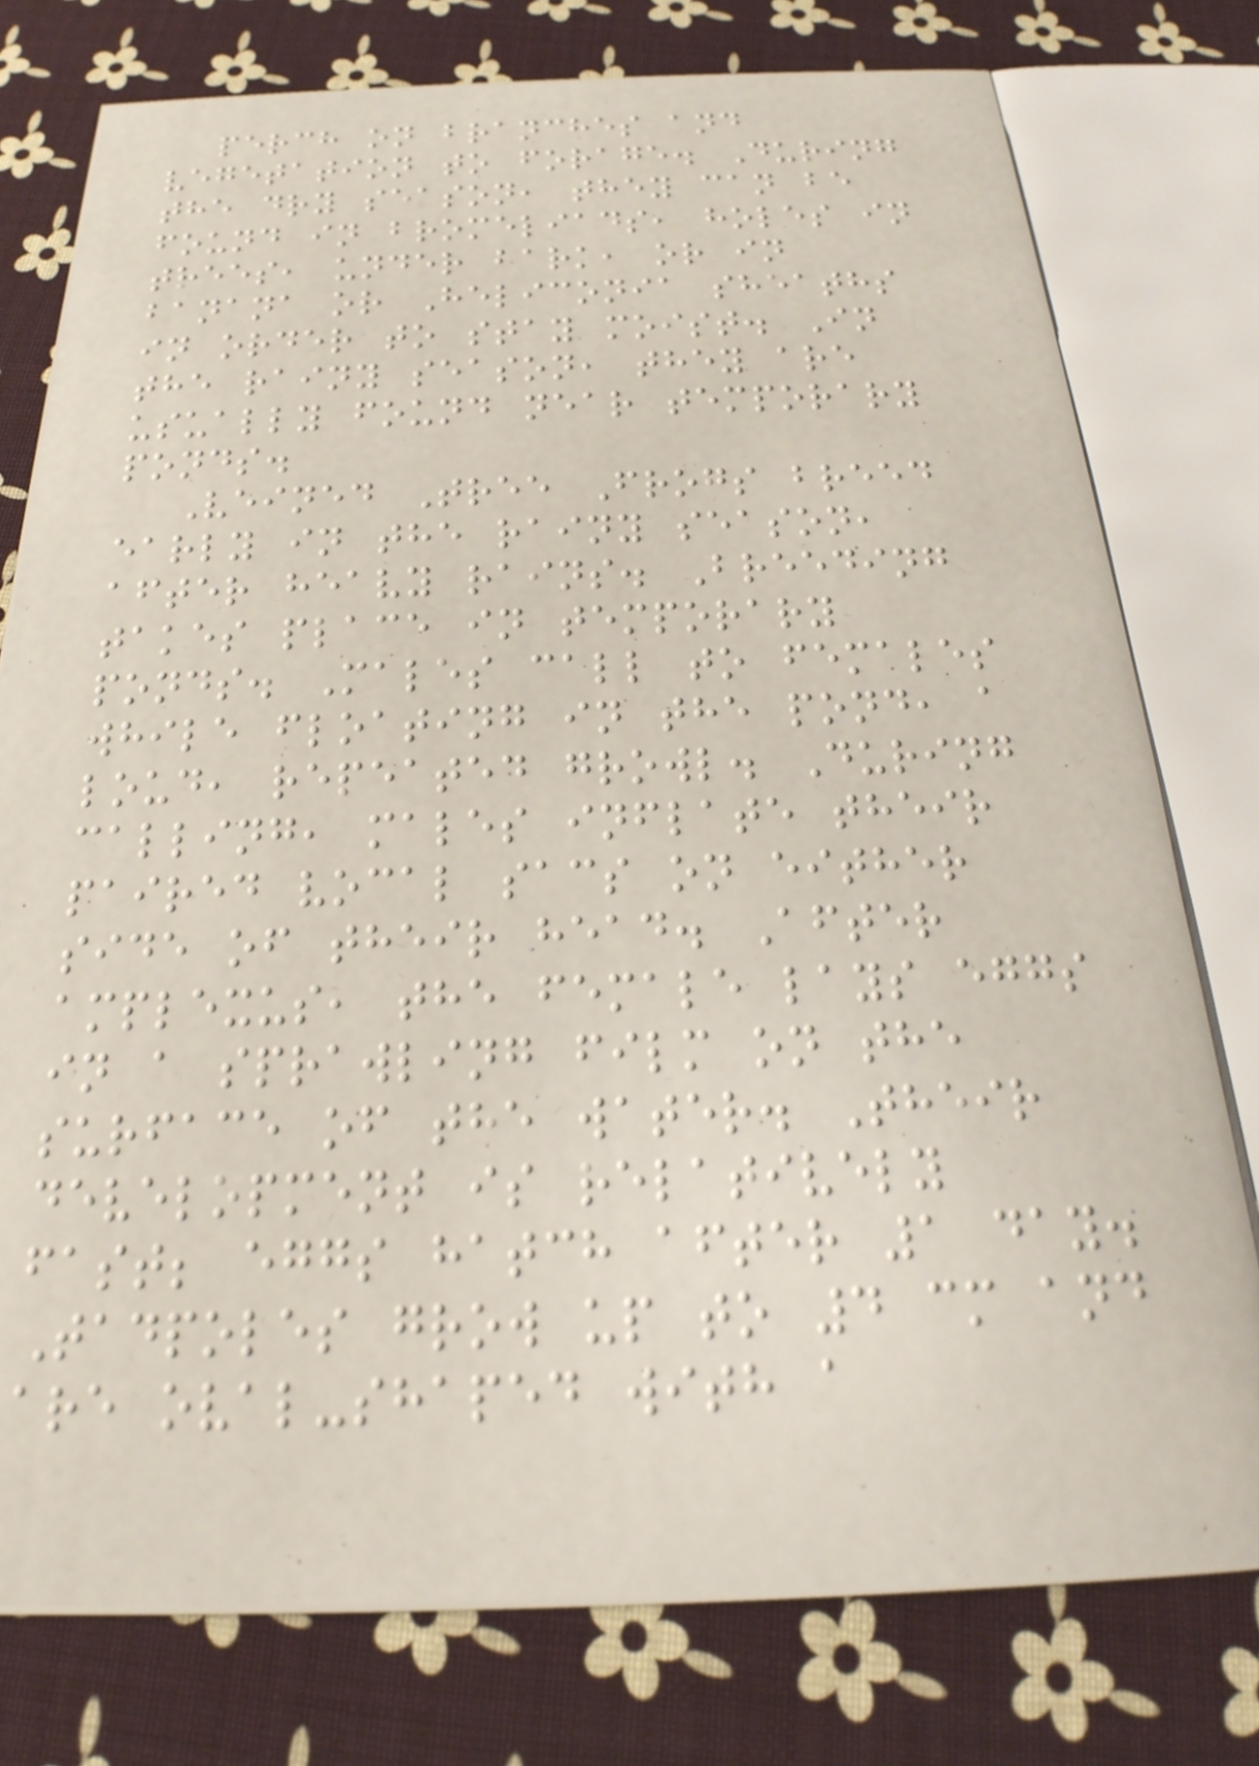perch on branches and
vegetation to forage. During
the dry season, they can be
found in bromeliads, holes in
trees, under bark, or in
banana or Heliconia sheaths
in order to stay moist. In
the rainy season, they are
usually found near temporary
ponds.
Veined Tree Frogs breed
early in the rainy season,
after heavy rains. Breeding
takes place in temporary
ponds. Males call to females
while floating in the pond, a
loud, repeated growl. During
calling, males inflate their
paired vocal sacs on either
side of their head. After
amplexus, the female lays eggs
in a sprawling film on the
surface of the water. Their
development is relatively
fast; eggs hatch after 1 day.
Tadpoles grow up to 4 cm and
are oval-shaped with a
